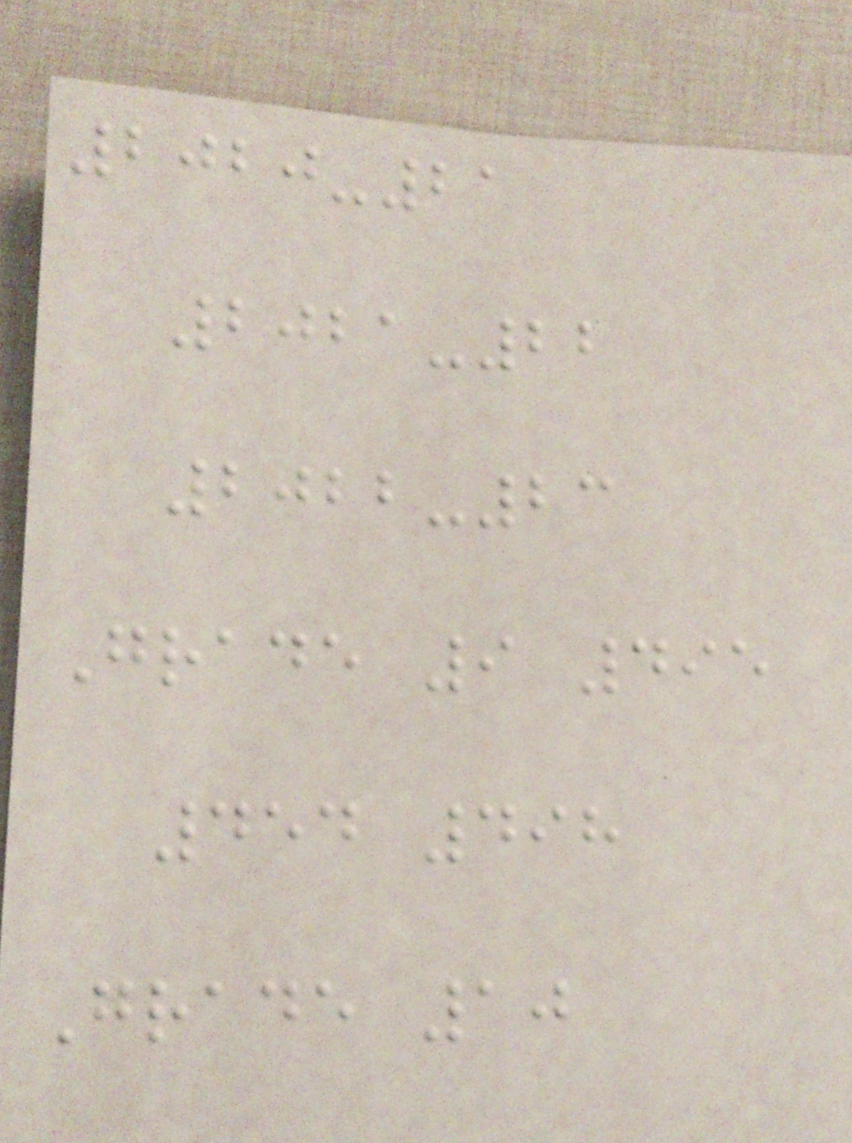2020-21
2021-22
2022-23
Grade 9 495
454 498
Grade 10
